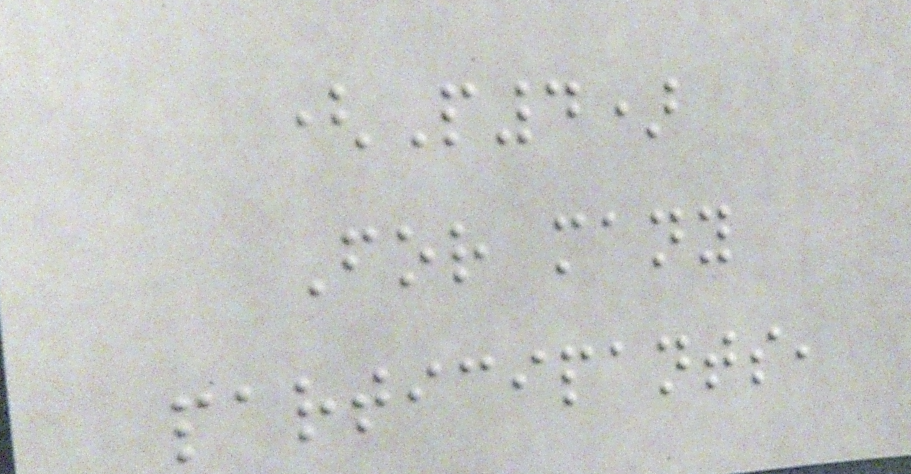(P4)
For many
participants,
